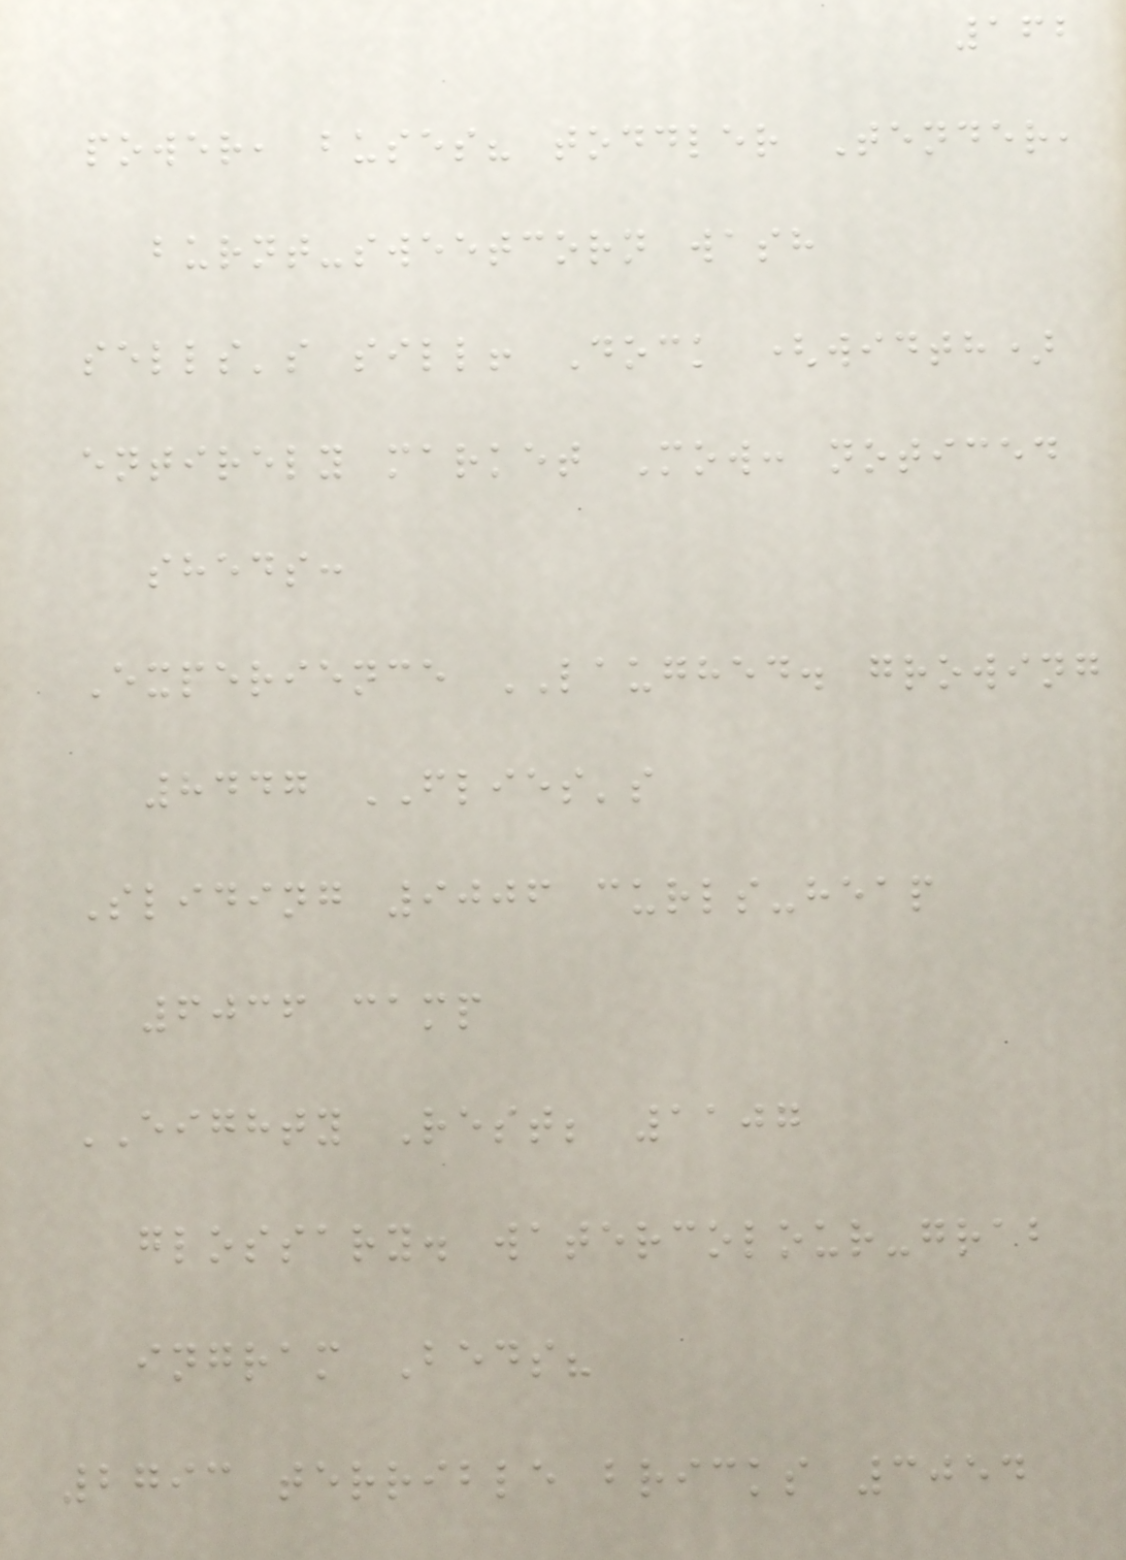162
power, buses? toddler Tender,
burnt-sweetcorn wash
sells's sill! Dock (width)
entirely market Mow: noticed
sheds:
Experience LAUGHED. growing
8447 FLIES's
Sliding 9006 curls-heap
6036 camp
EIGHTY Rest; 1107
glossary. watercolour-grab
ingram Beds?
2793 terrible bricks 3054
